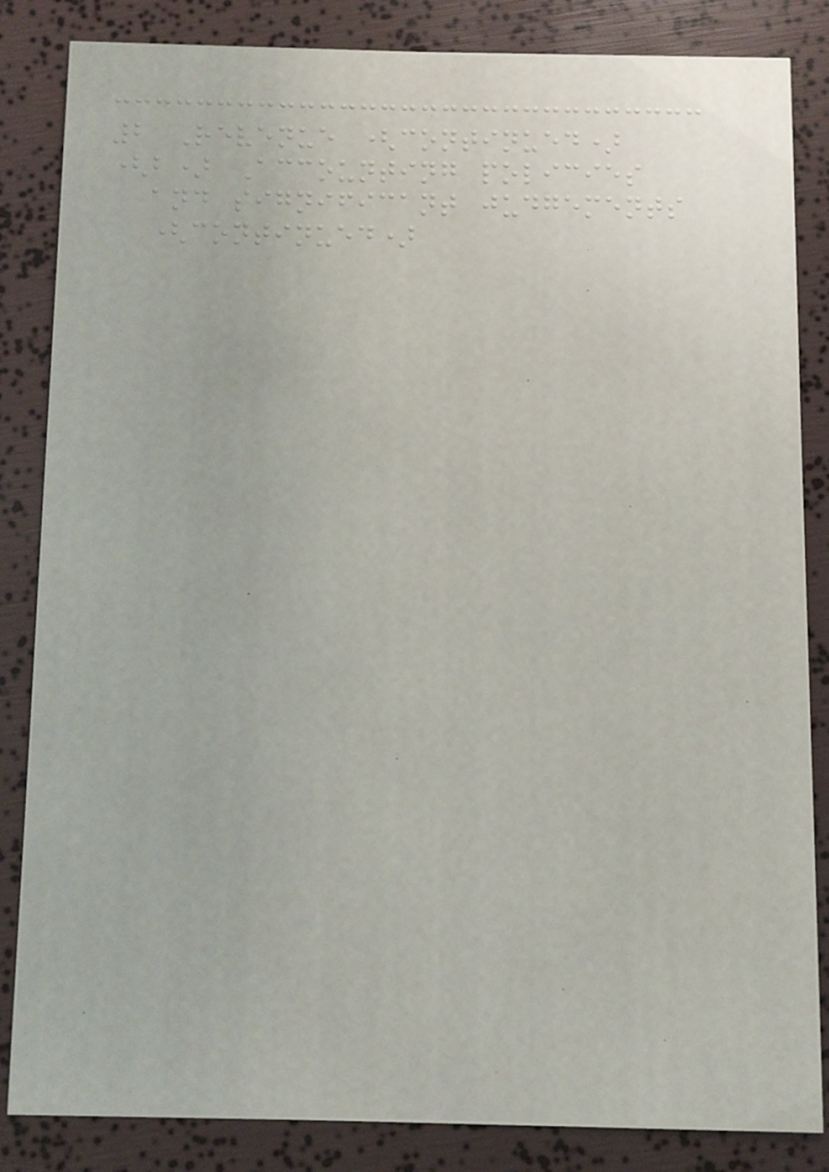2 Revenue (continued)
(b) Accounting policies
and significant judgements
(continued)
